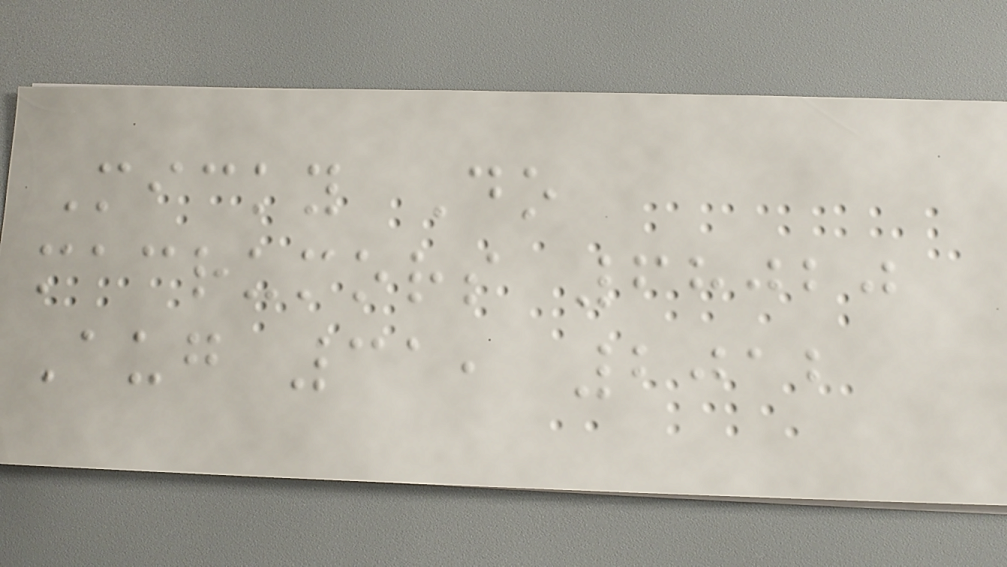Micky Do
macrumors 68020
Aug 31, 2012
